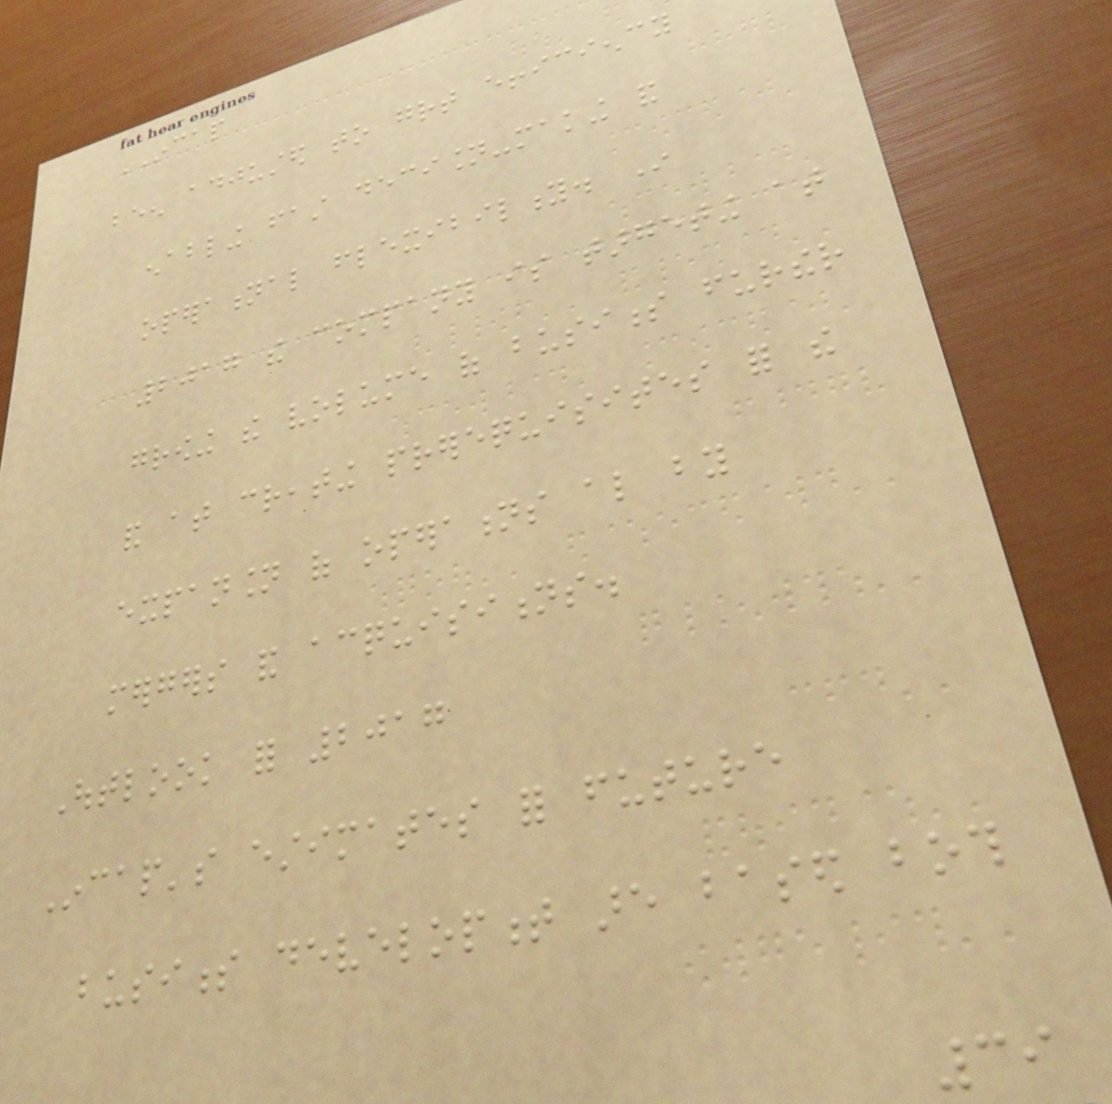INCAP
been adjusted to great efficiency
enabling fast decision-making and
operational flexibility. In
2017 the company is targeting at
growing the volume of business further
and at creating prerequisites for the
expansion of operations also by
mergers and acquisitions.
Outlook for 2017
Incap's estimates for future
business development are based both
39
